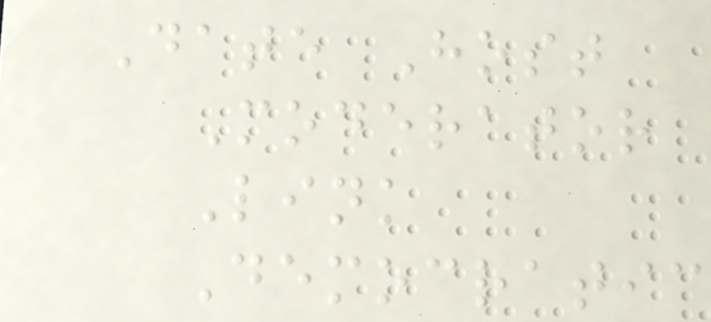Date Host
Moderator
Link
Democratic
